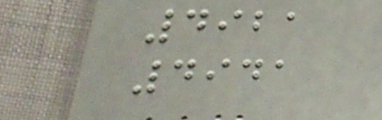4921
4941
